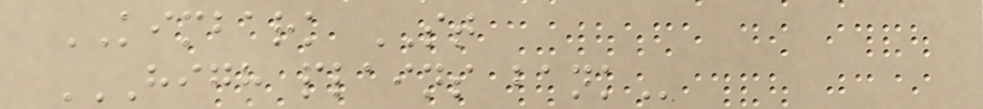KIMBARK ST
HIGH PLAINS BANK
